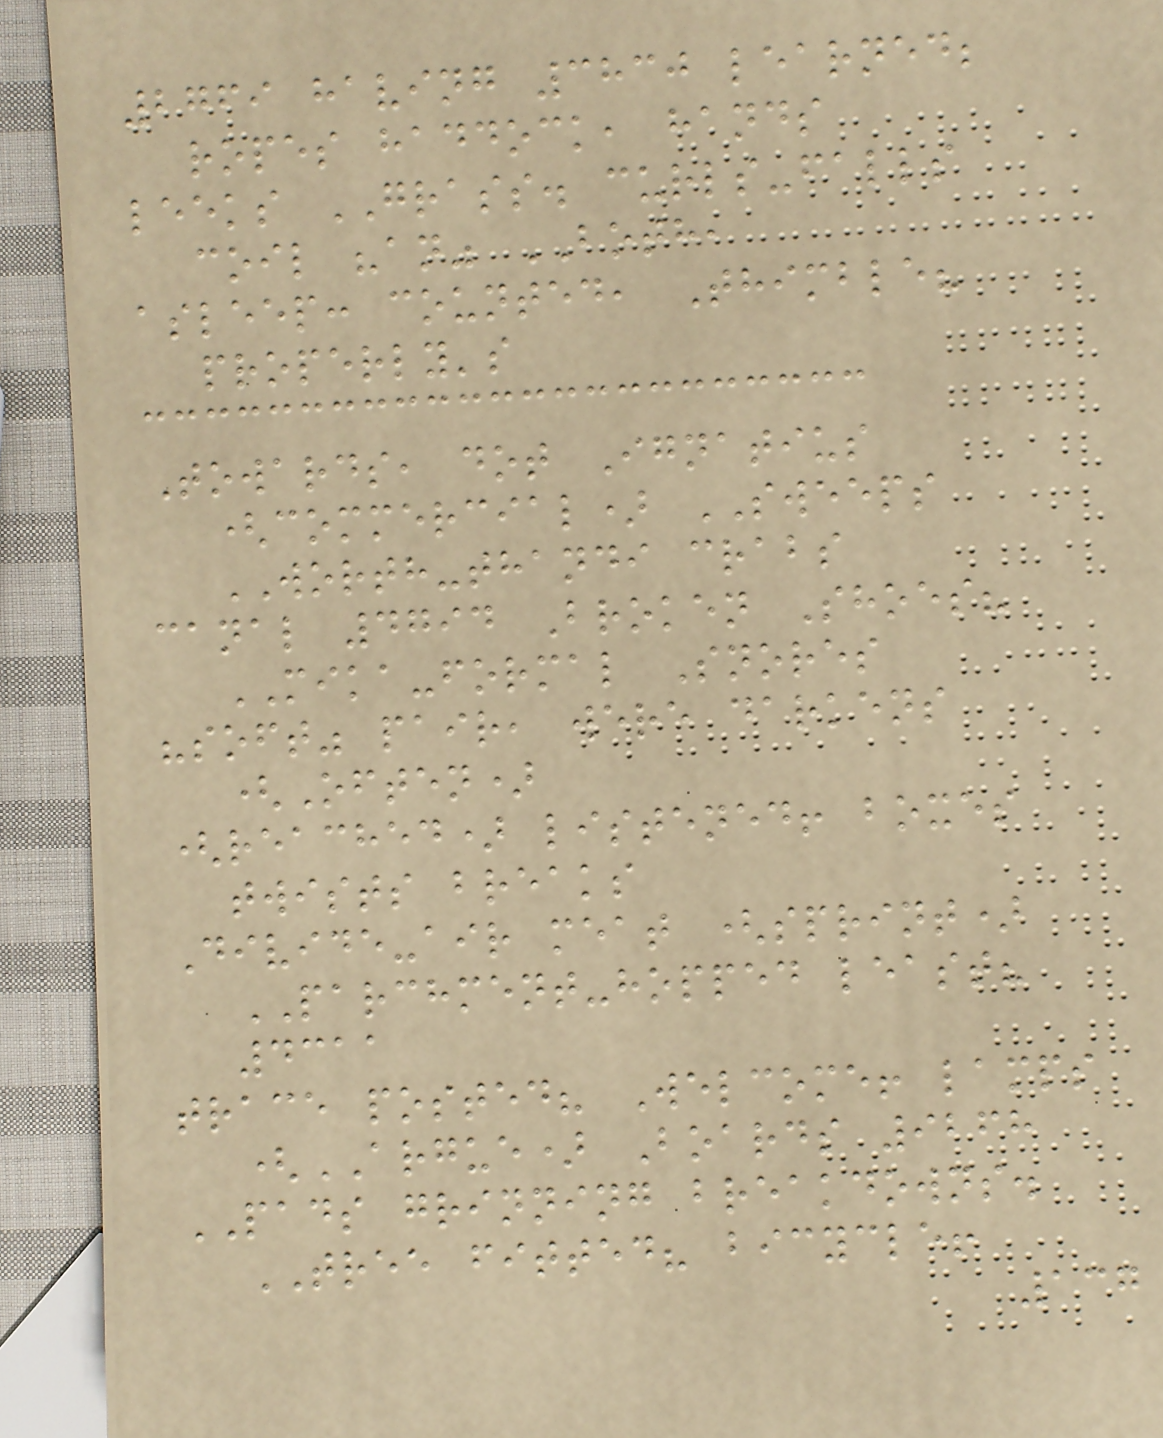2769 having 3830 learned;
ropes haddock, hands
leeks GRASS. curls-falls
coil "an" BOTH,
asleep: counted, Thimble?
properly's
Towards, dot Ignatius
(commercial) SWEEPS
WORTH-thandi crabs
canal 4794 Broken Shoes?
MIKA-formal Snores
"soft" pair, were darkens
(Often)
(reached) listened! boxes
twists breaks
Divide-air meat (sprint)
PARCHMENT-hopped least?
4311
trace posted? Welcome! lamps
(ARGUE) Boards 9268
PADS grinning breakdowns.
TREE fitted? bicycle!
137
